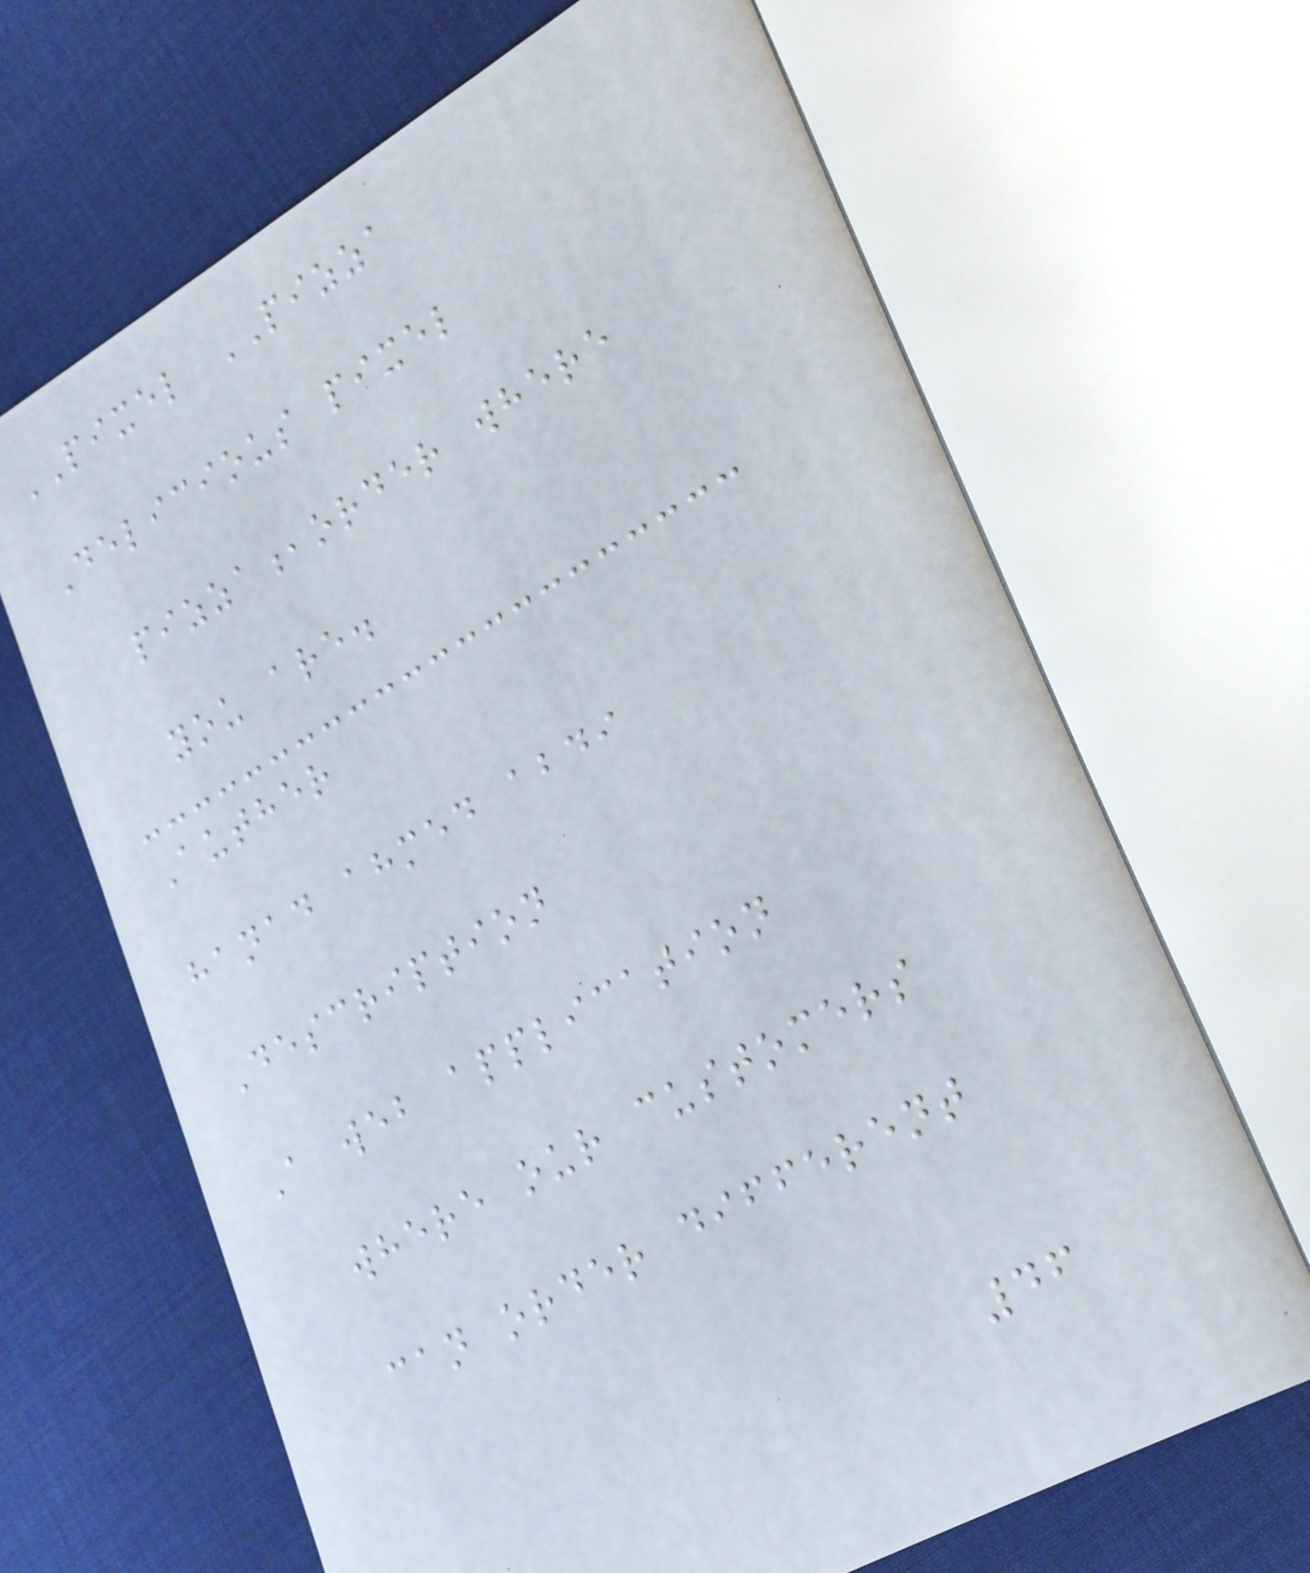PIXEL PIZZA
Delicious pixel
pizza,order where
you are.
Auther
hanad ahmed abdi
Description
A web application
where our customers
can order different
46
